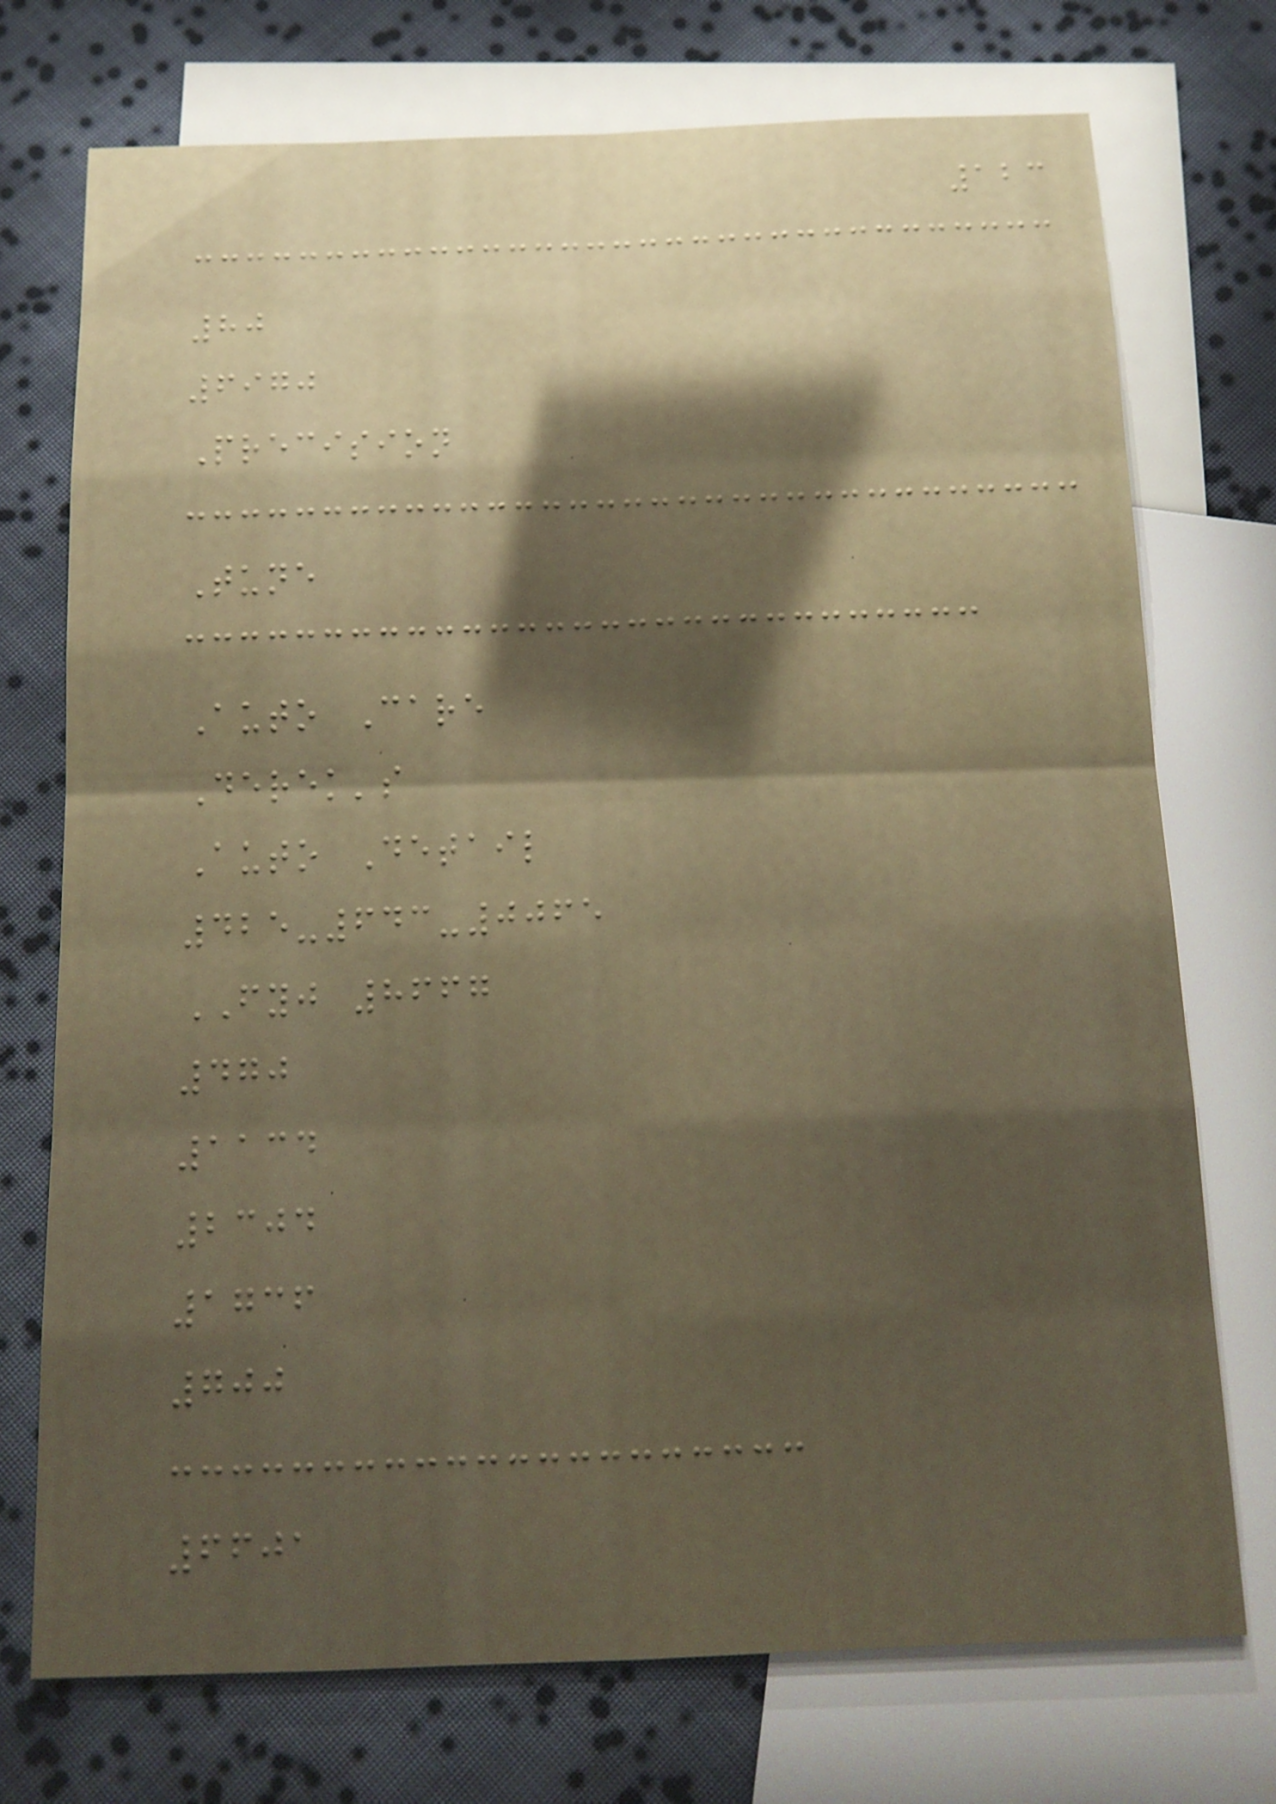123
80
6970
Precision
Tune
Auto Care
Derek's
Auto Detail
425-643-0065
FYJ 8667
470
1134
2304
1736
700
6601
